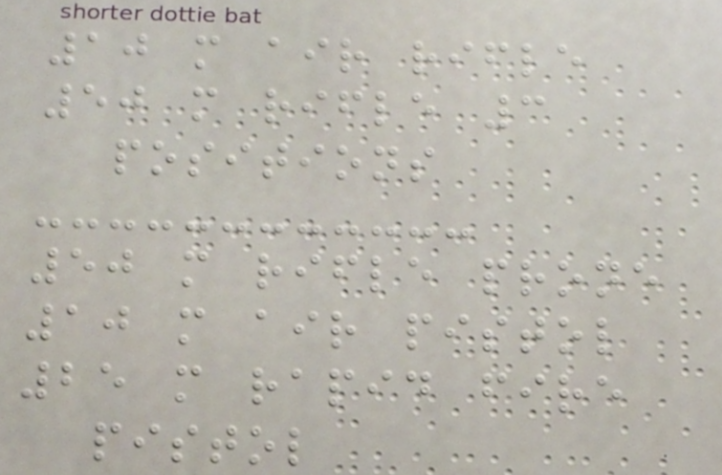10 m air rifle
50 m rifle 3
positions
50 m rifle prone
10 m air pistol
25 m rapid fire
pistol
